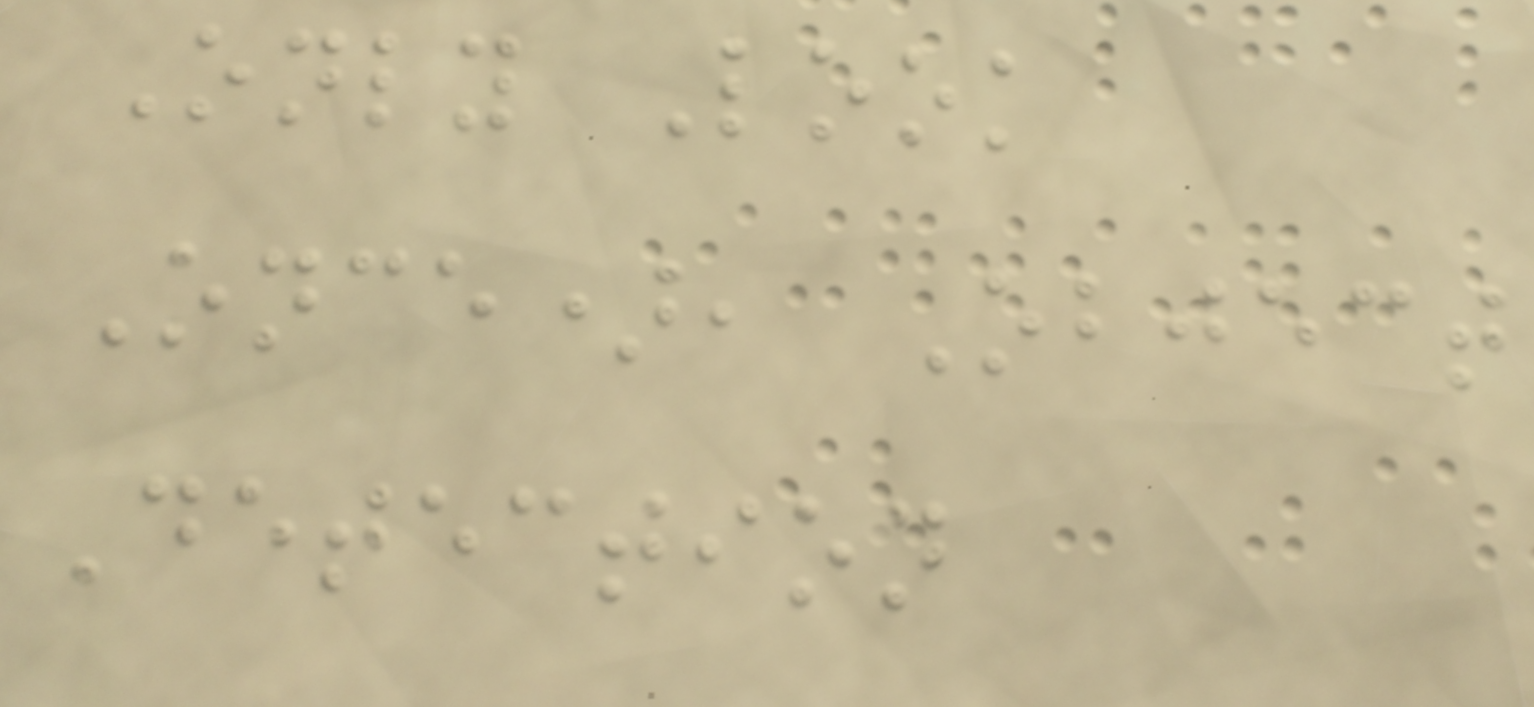Only Look
Once), Object
Detection
